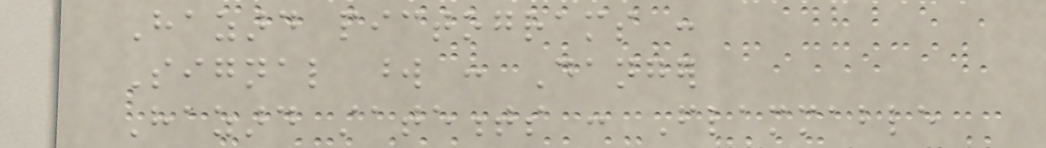Hazard pictograms :
Signal word : Danger
Hazard statements : Flammable
